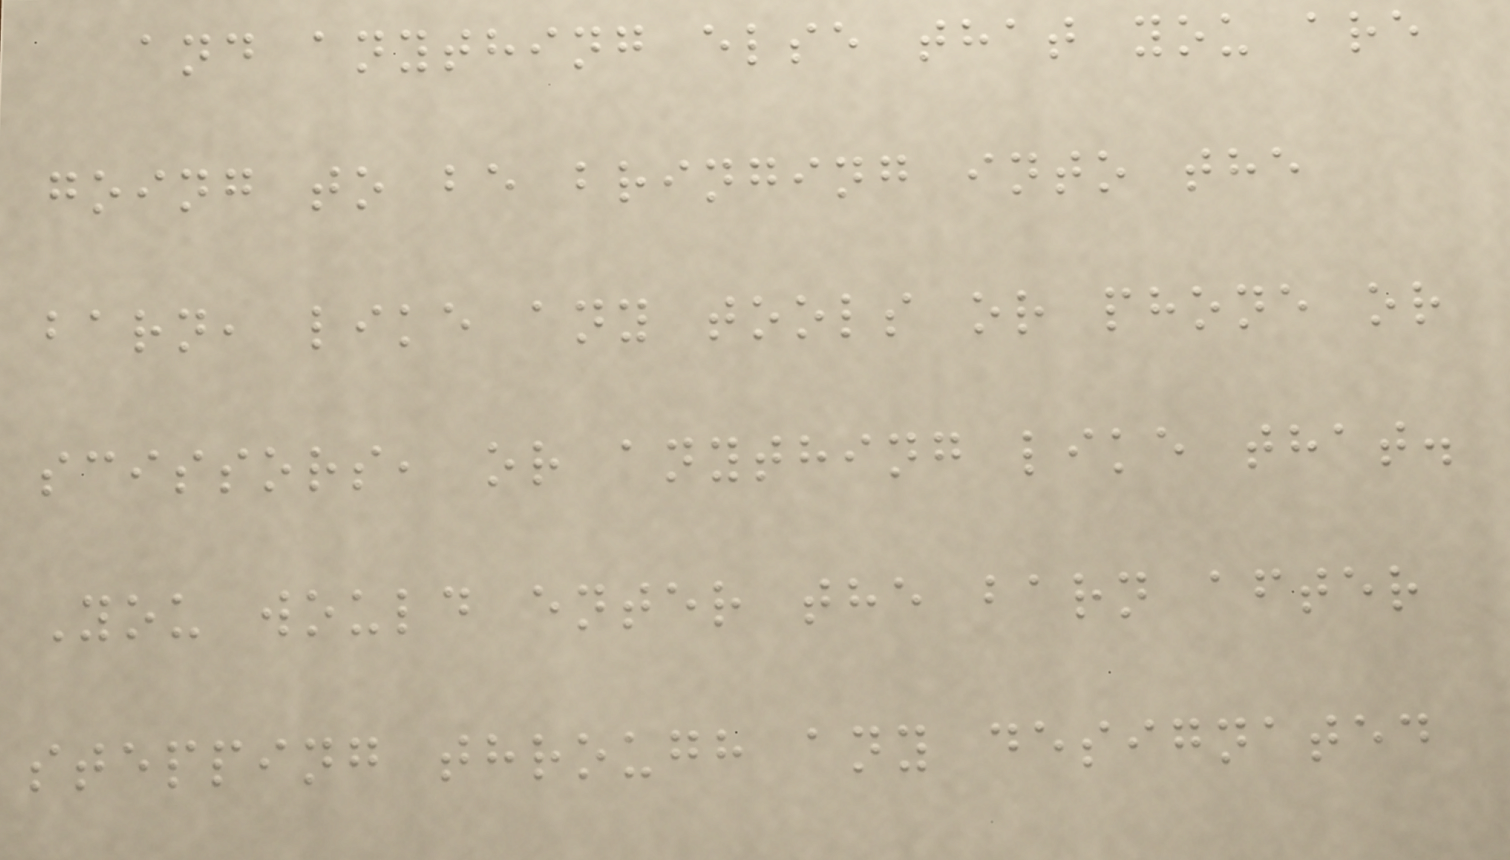and anything else that you are
going to be bringing into the
barn, like any tools or phone or
scissors, or anything like that.
You would enter the barn after
stepping through any designated
